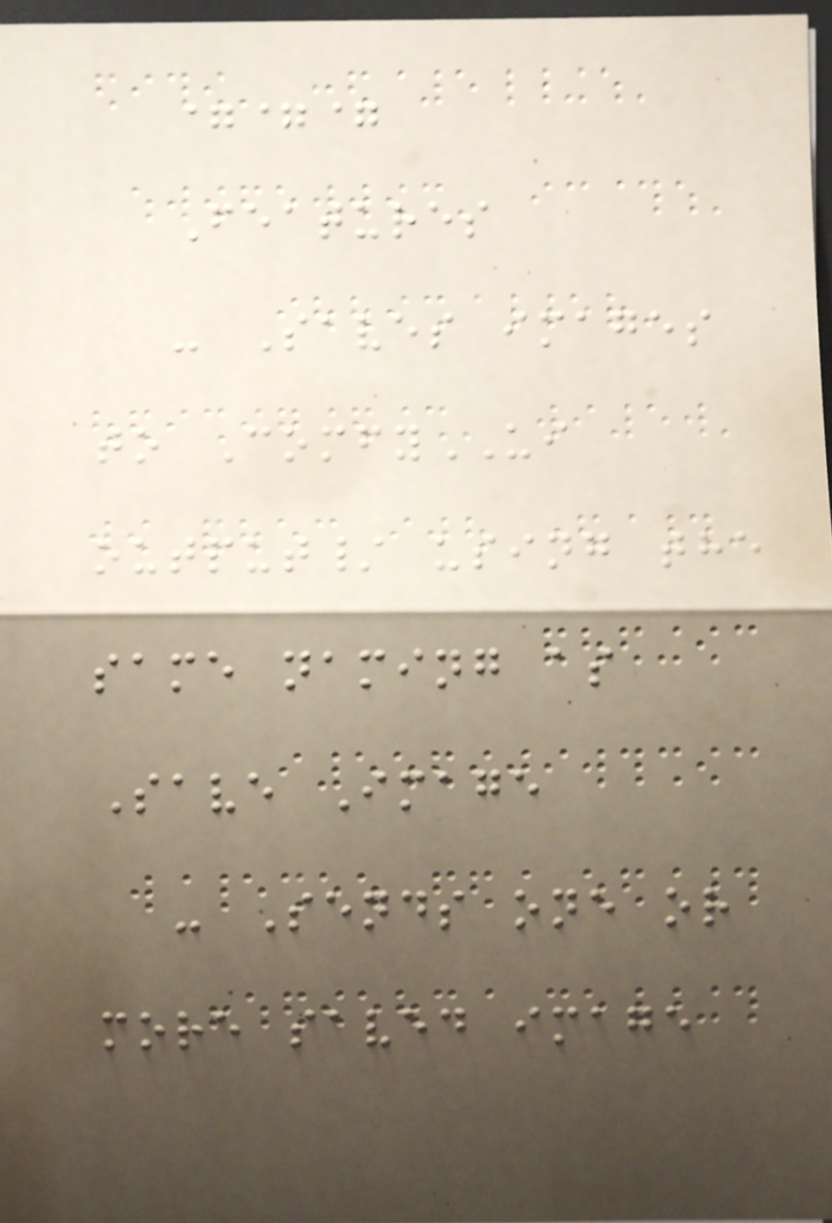===
Features
- Saves images
to ComfyUI
output/ using the
same naming as
Save Image
- Sends one or
more saved image
